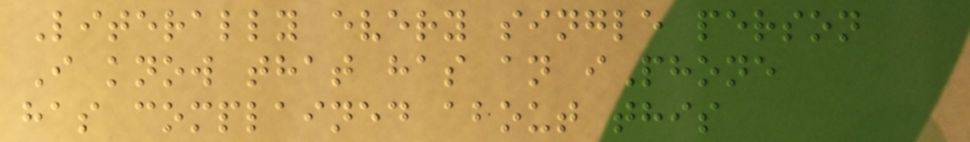Literally every single person
I know that has an iPhone
has complained about this
